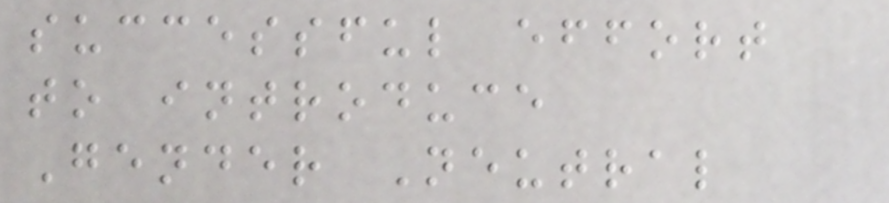successful effort
to introduce
Gender Neutral
